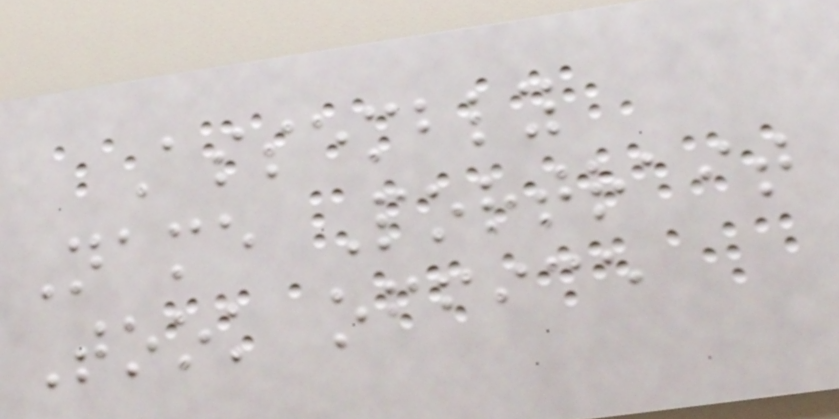Assembly
Name Portrait
Took office
